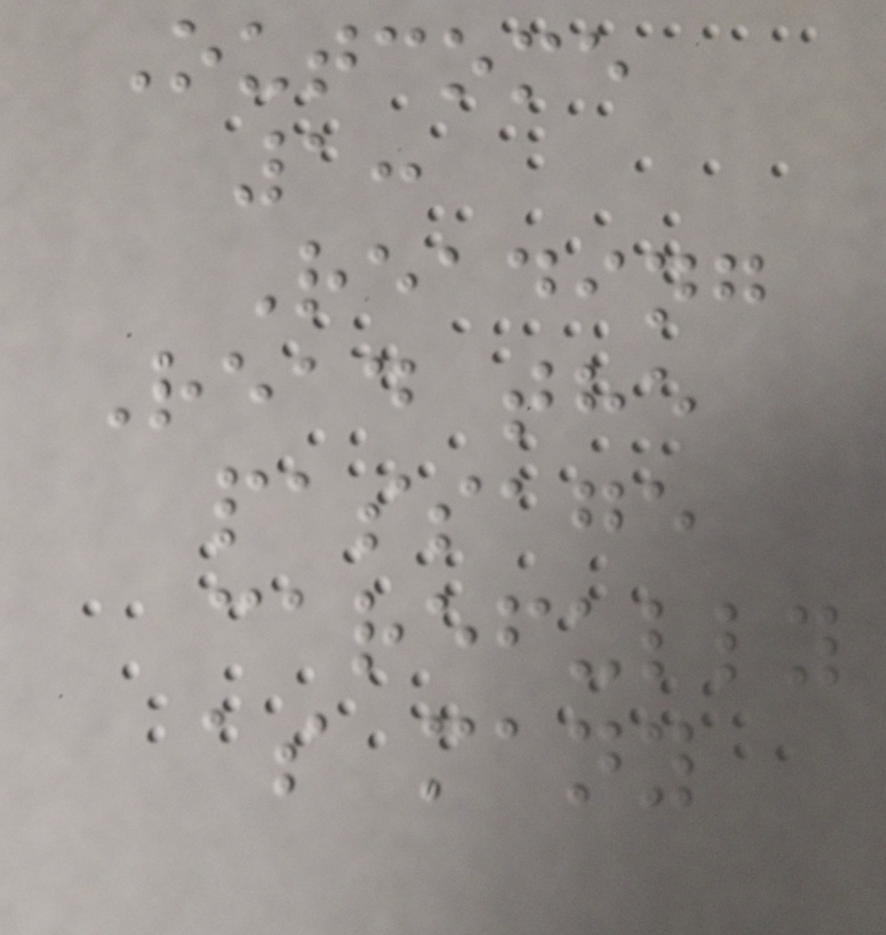Outcome
1:
Reading
Read the
passage
carefully
as many
